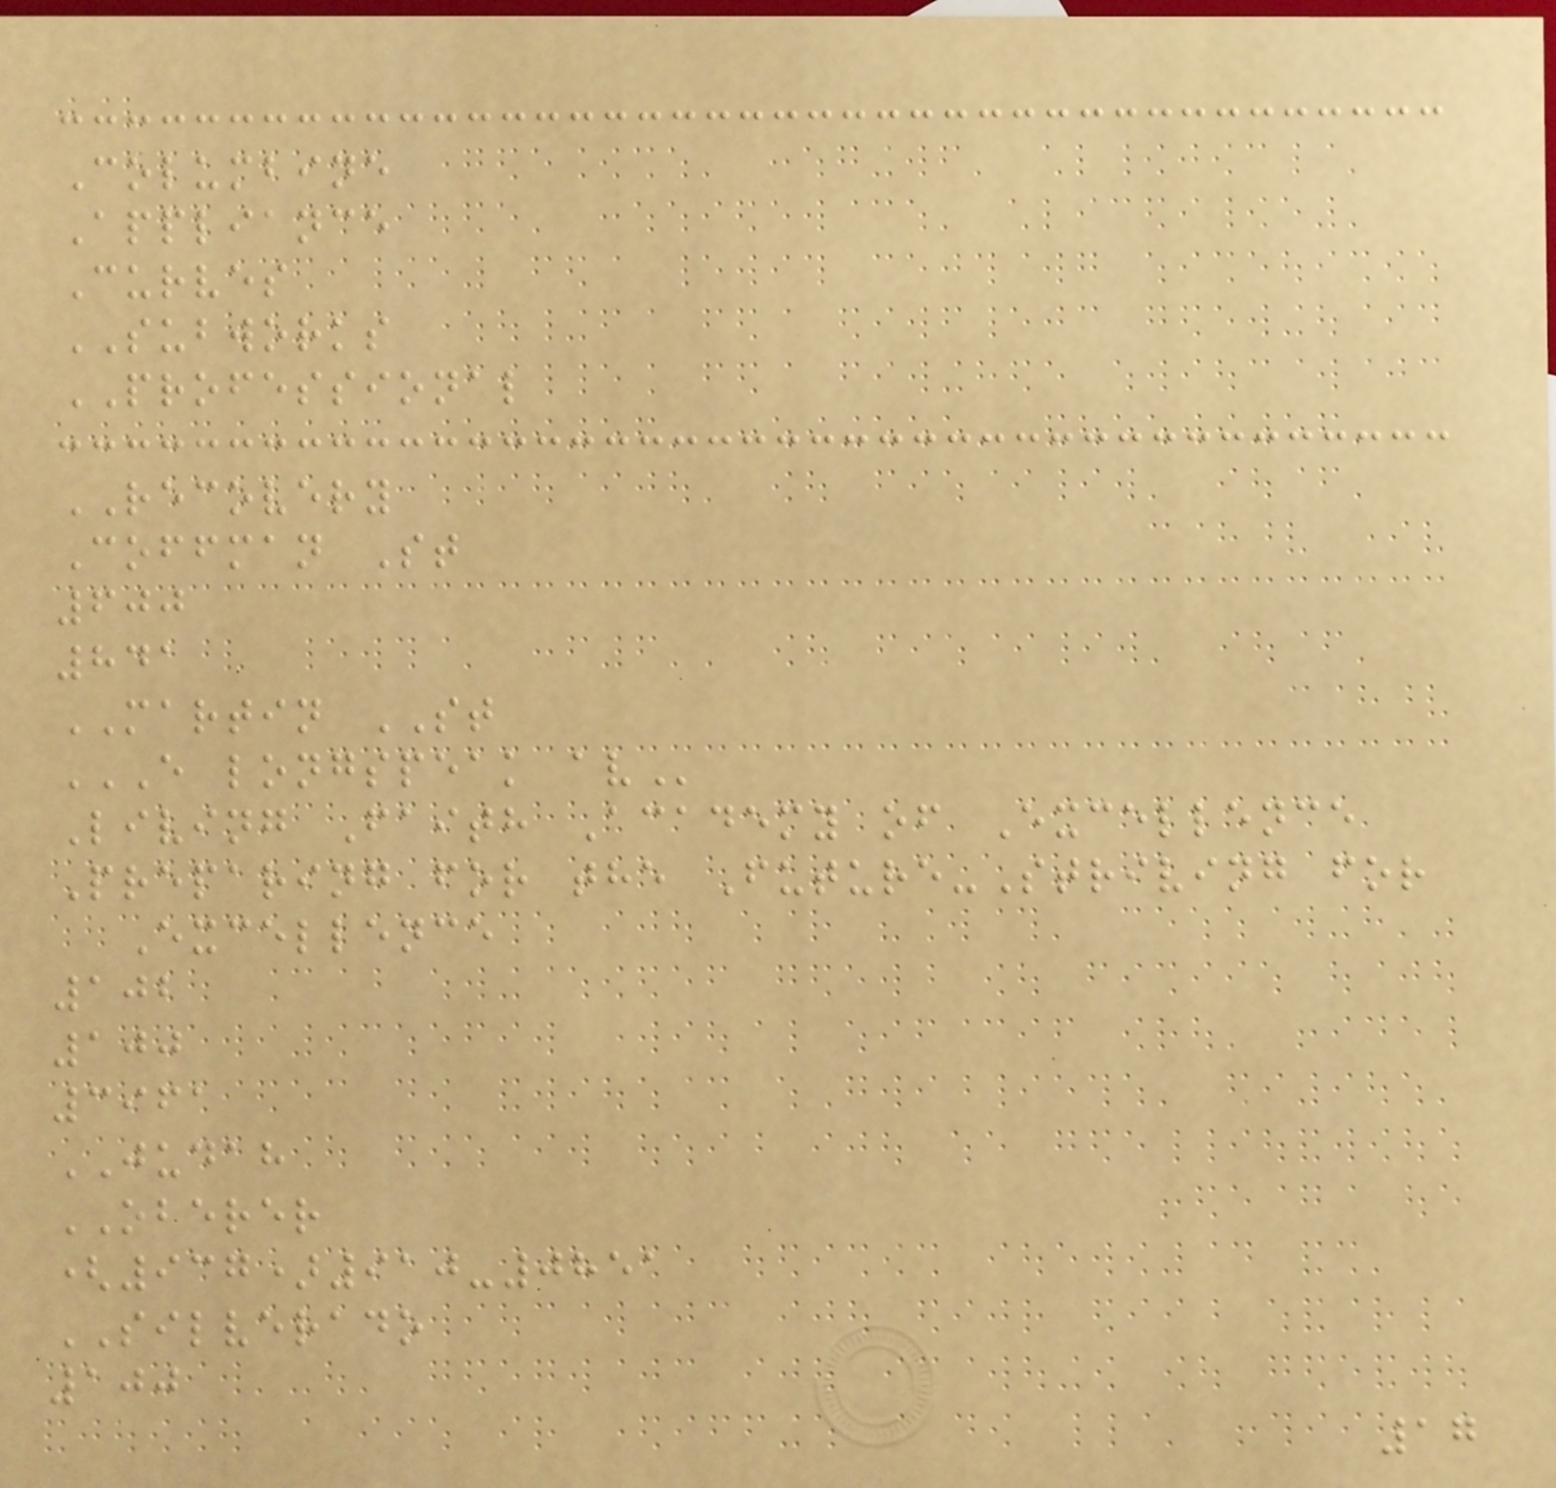Columbine
Appliance
Curves
SUBWORKS
PROFESSIONAL
RECOVERY
Coffman St
600
841
MARTIN ST
E LONGSPEAK AV
Living Faith Academy of Excellence
Preparing for the Future-Striving for
Excellence
102
100
3961
JUDAH
OBERER
(937)910-0851
SILVERADO
100
17
